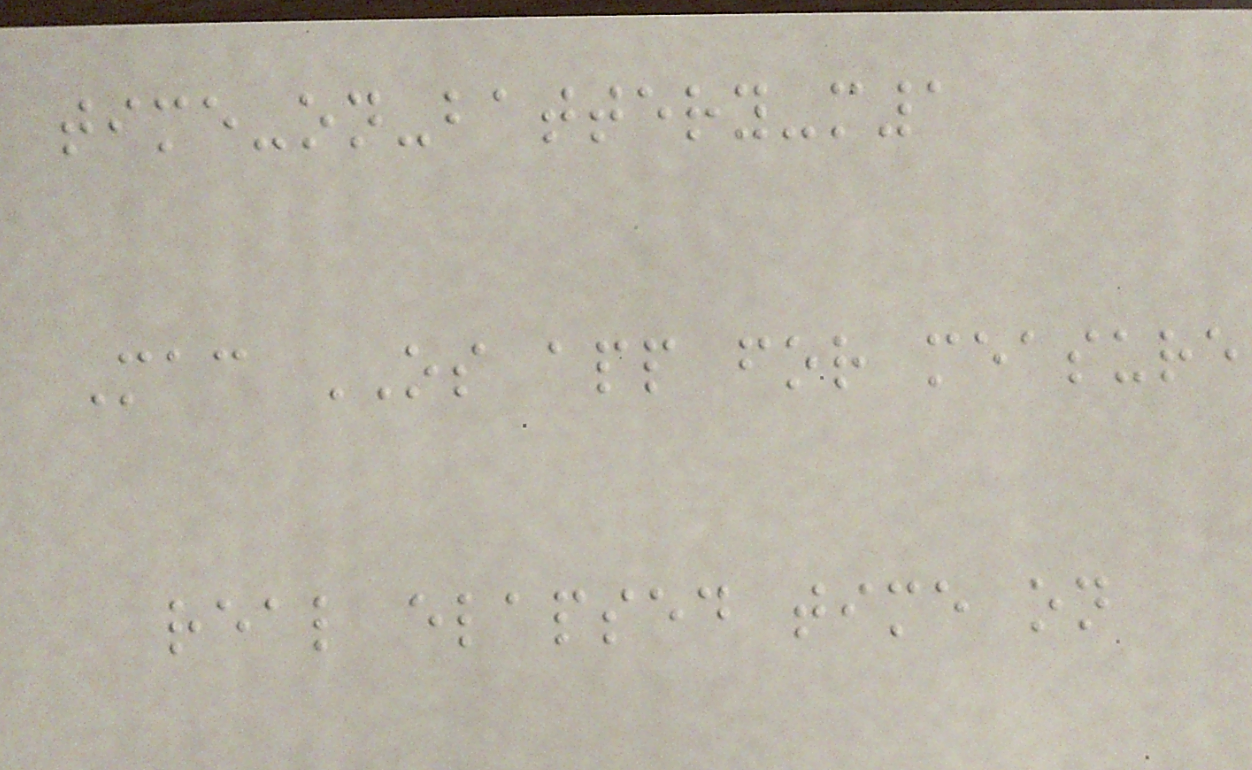time-on-battery-m1
Mac OS app for measure
real elapsed time on
